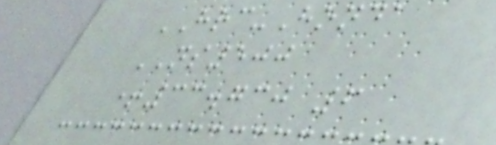HRC-Honda
NS500
+33.730 6
